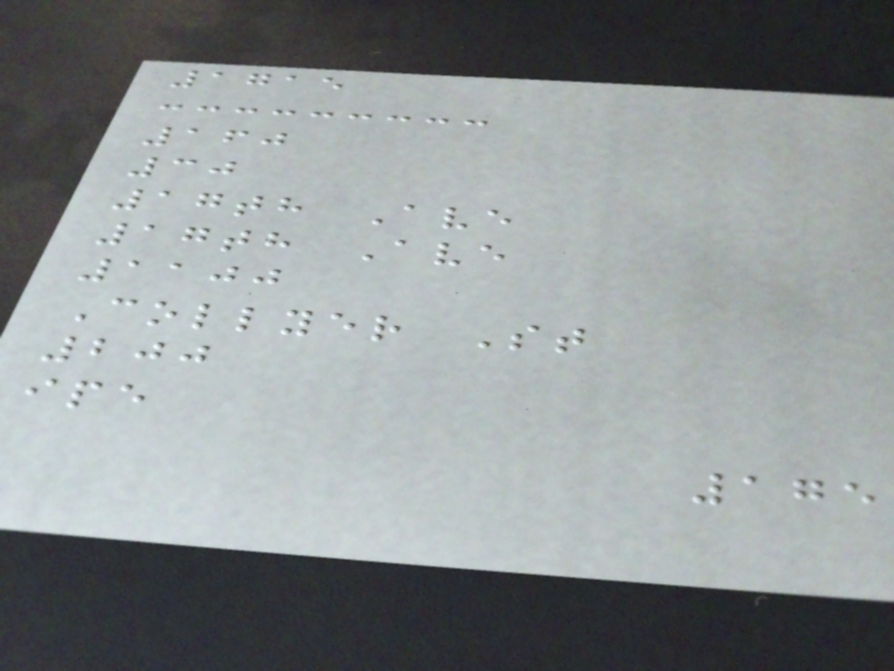1715
160
30
17th Ave
17th Ave
1100
Collyer St
200
ipe
175
